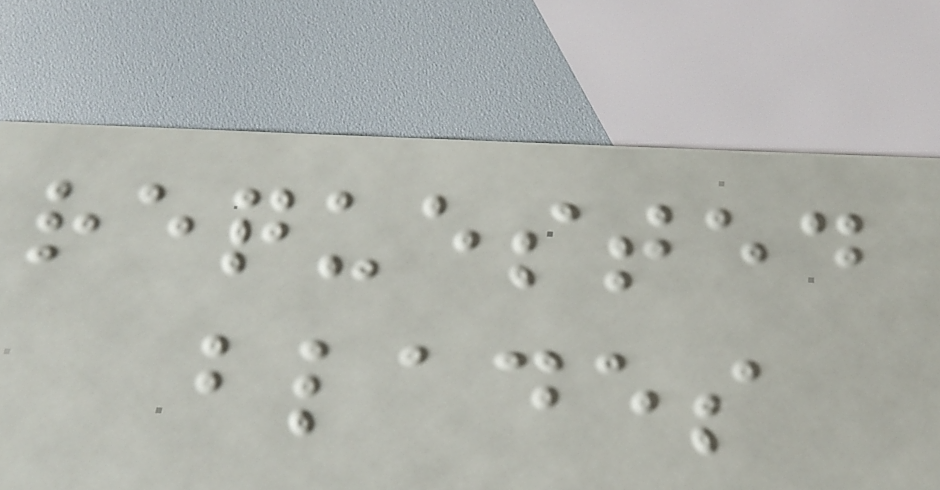requested
blades
